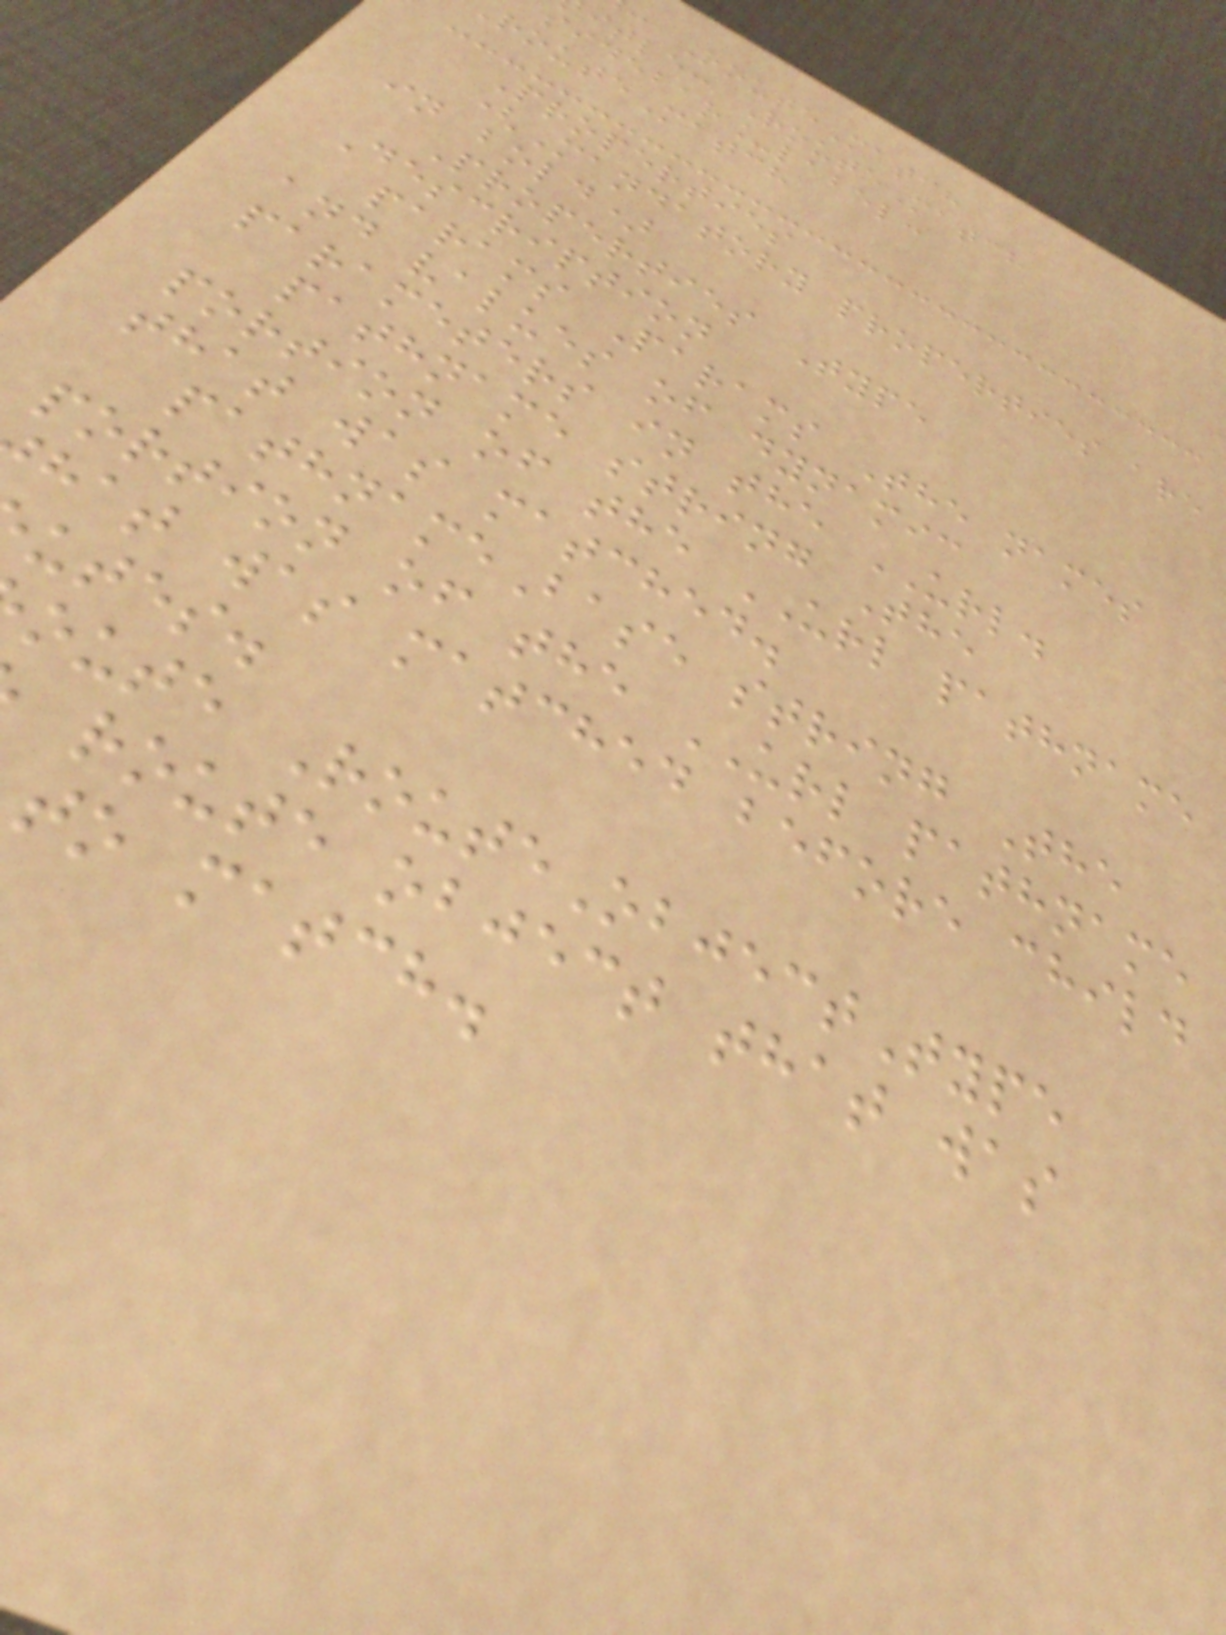: RouteMatch
itle: RouteMatch
sidebar_label:
outeMatch
Properties
(Mandatory properties are
in bold)
Properties Type
Description
params Params The names
and values of dynamic
parameters in the URL.
pathname string The
portion of the URL pathname
that was matched.
pathnameBase string The
portion of the URL pathname
hat was matched before child
utes.
oute RouteObjectType
route object that was
to match.
